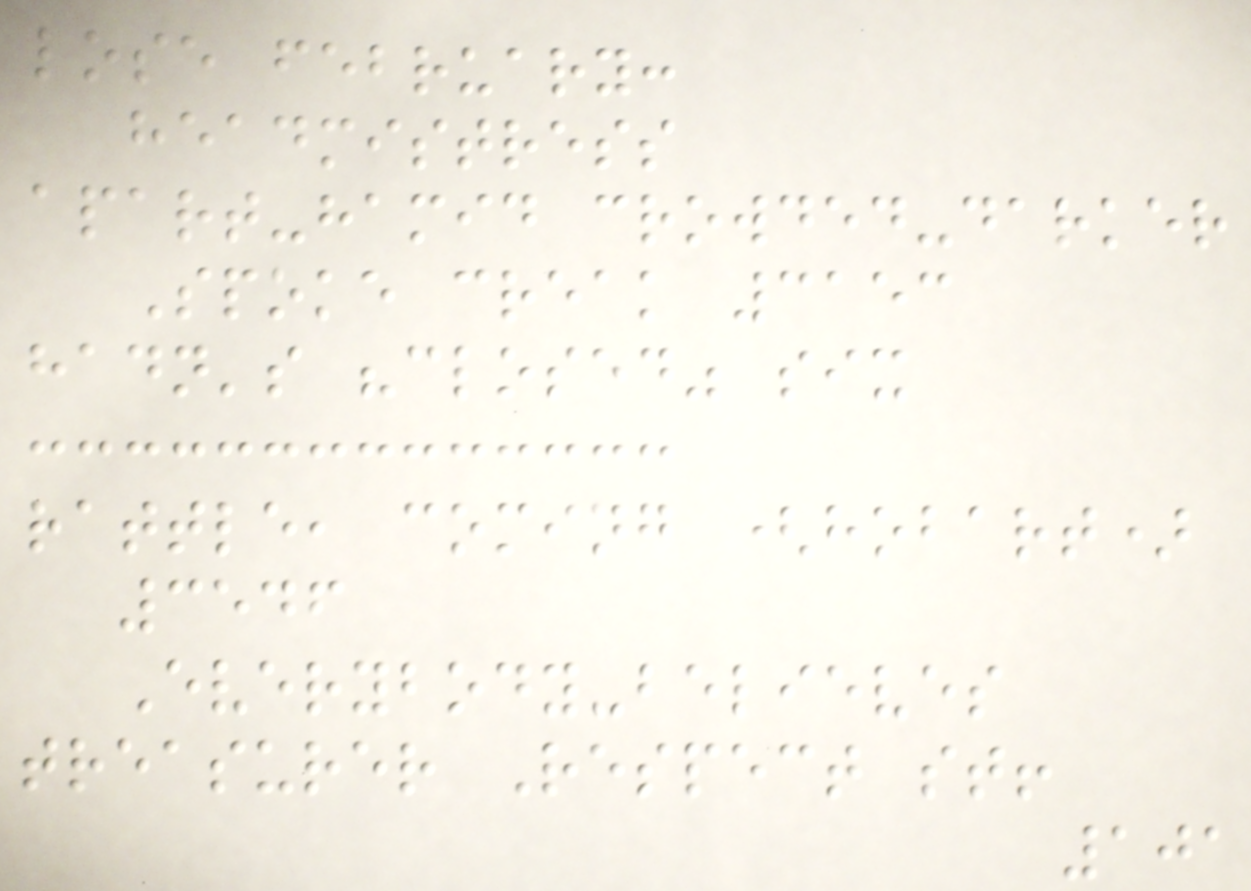lose february:
headmistress
apart-hamid crowded-darker
Spoke creak 3153
hadn's "closed" six
rattle, coming (hobart)
3546
Everybody-believes
treasurer Respect st!
101
